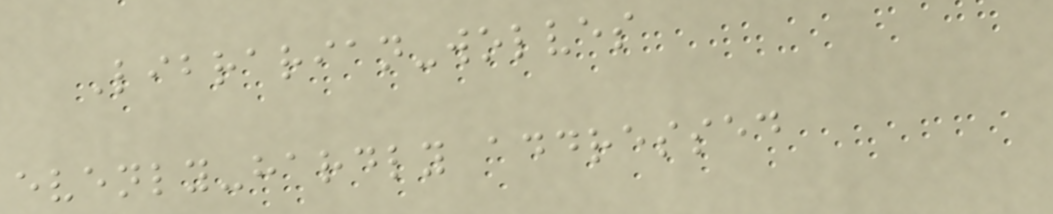Librarian-wolves
evenly-hardly addressed
